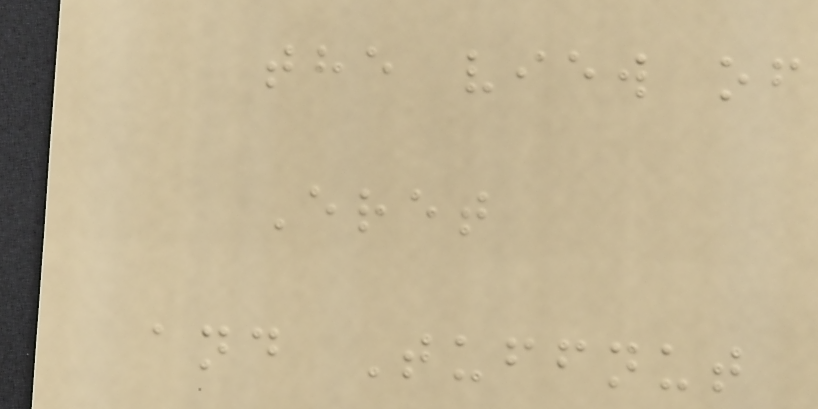the view of
Eret
and Tuffnut
